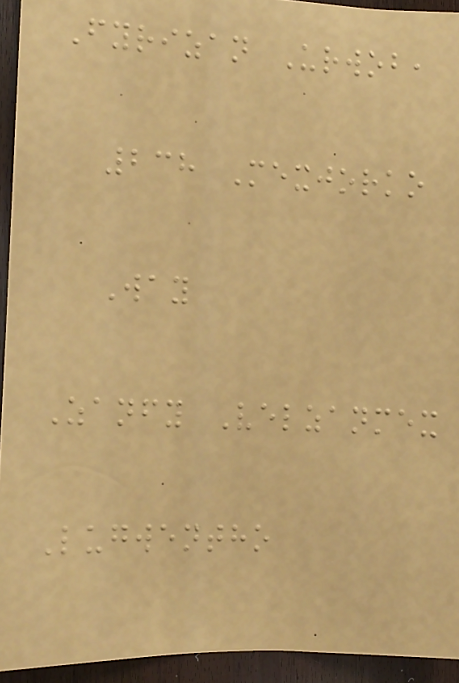Fyrizan Urwob,
238 Mexjorko
Way
Zanfy Velzanmex
Lugwentho
